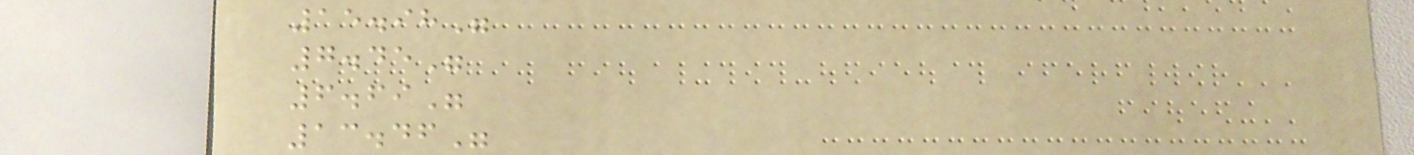15.98"
7.45"
6.69"
13.46"
